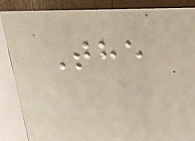The
